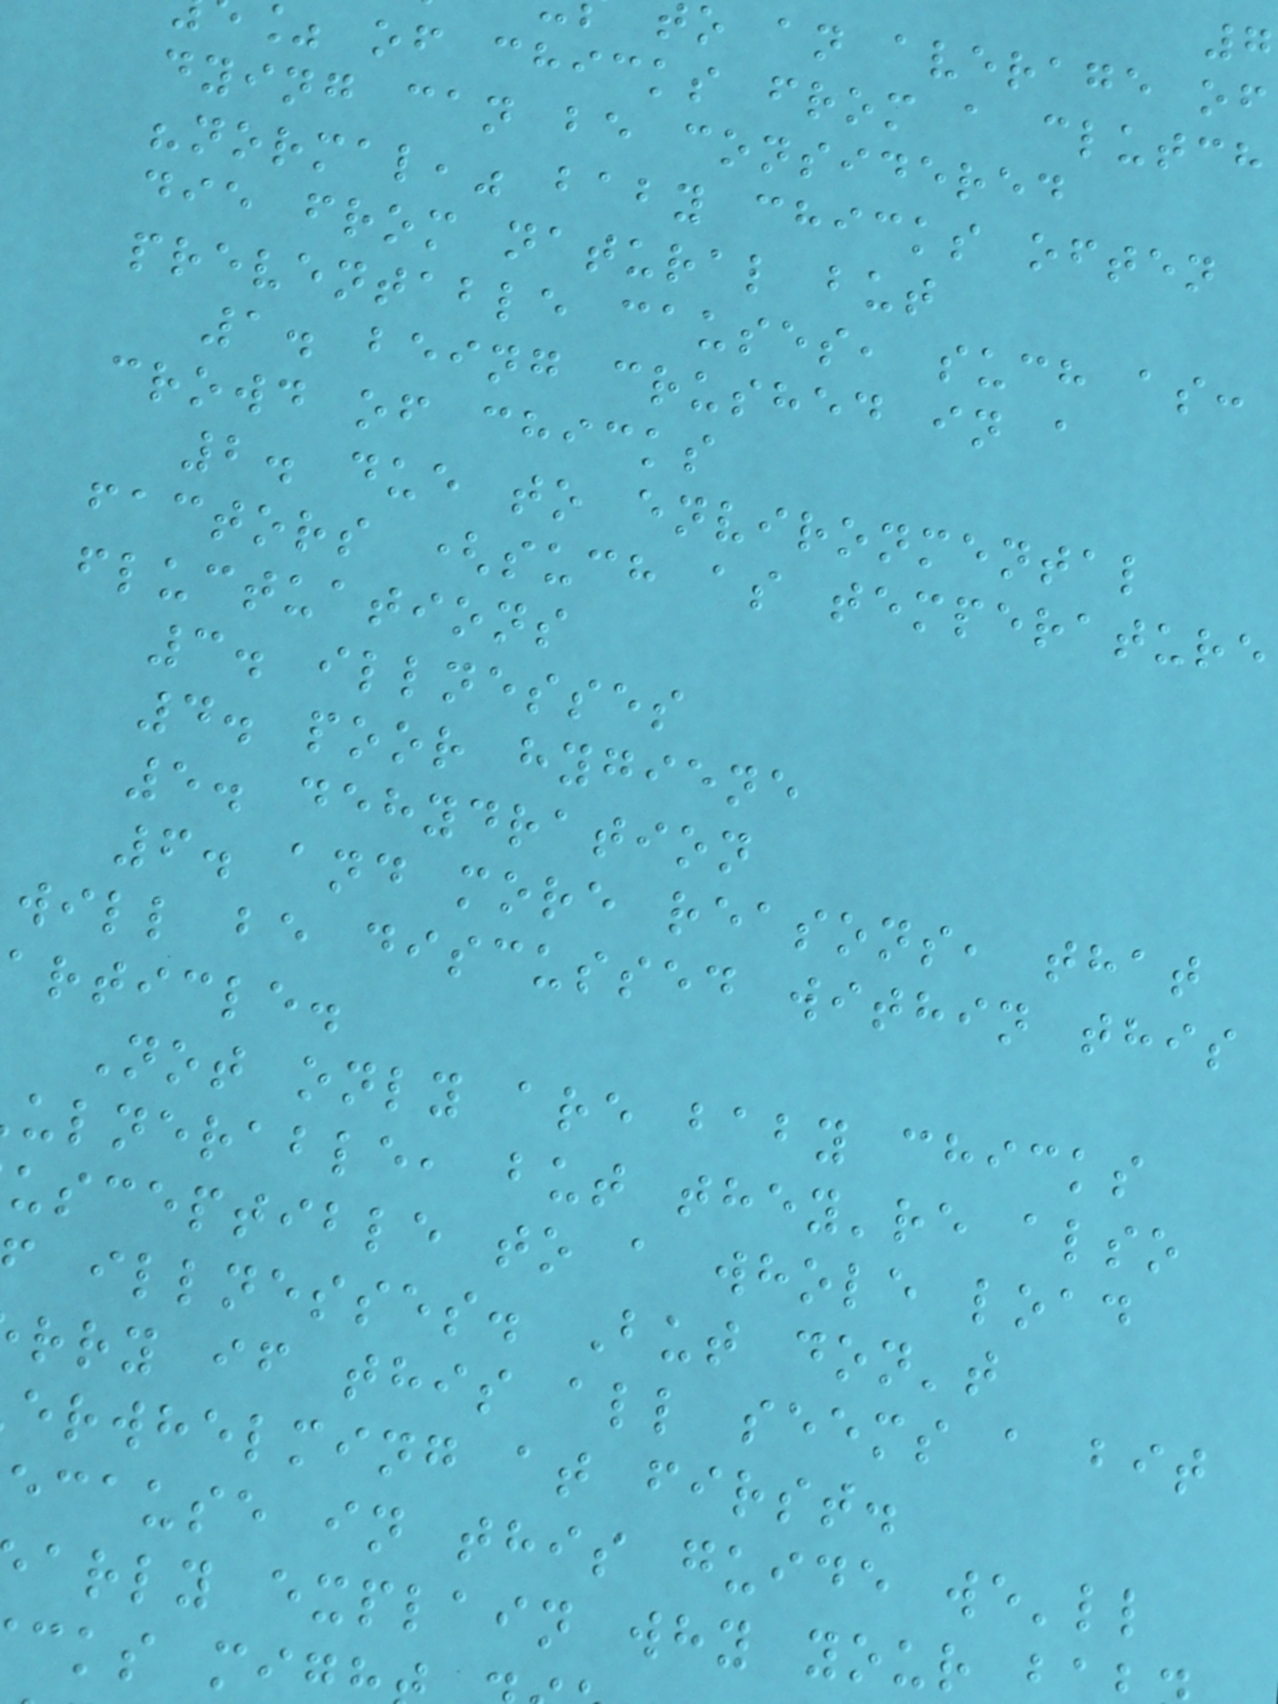o an average of
% of chicks from a clutch
dying can be considered
"normal," baby chicks often
die from natural but
preventable causes, such as:
1. being crushed in a
crowd of chicks
2. due to environmental
factors (such as temperature
fluctuations
3. illnesses
4. poor hygiene
5. dehydration
6. and more reasons, that
will be discussed within this
article.
Not only are baby chicks
ulnerable, but they're also
usceptible to a whole load
illnesses. But don't
rry if this all seems a bit
erwhelming at first.
ecause in this guide we'll
arly explain why your b
cks mig
